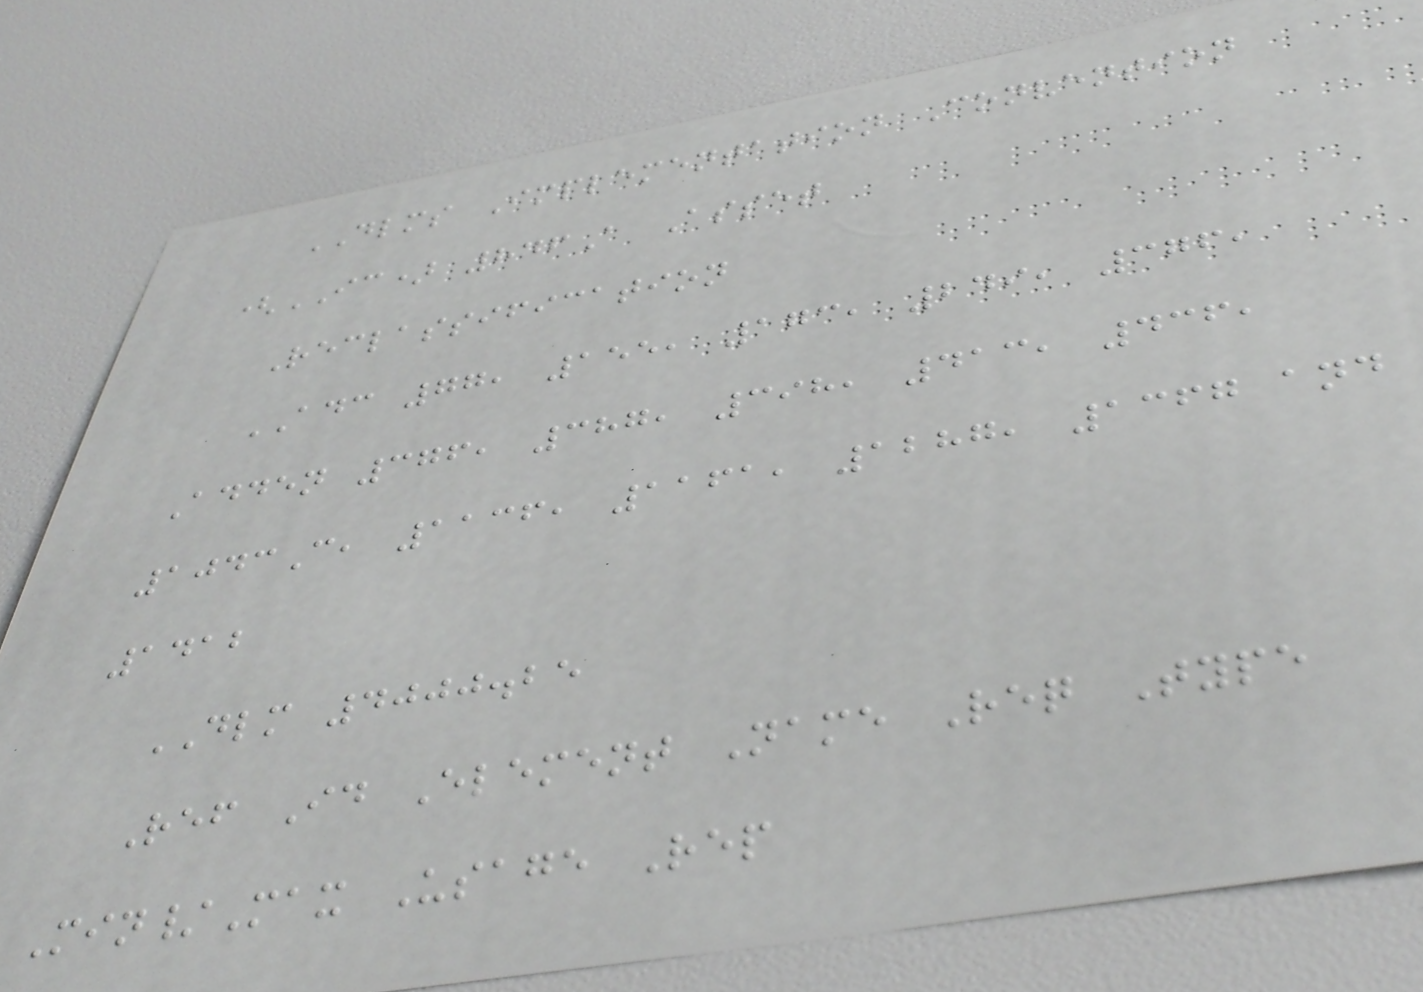DLMS Implementation Convention
(IC) 846A Asset
Reclassification
ADC 77, 155, 173, 249, 376,
Adden 376, 387, 398, 413, 436,
1043C, 1136, 1161, 1287, 1367 and
1412
DLM 4000.25
Ref Id Element Name Req Type
Min/Max Usage Rep
